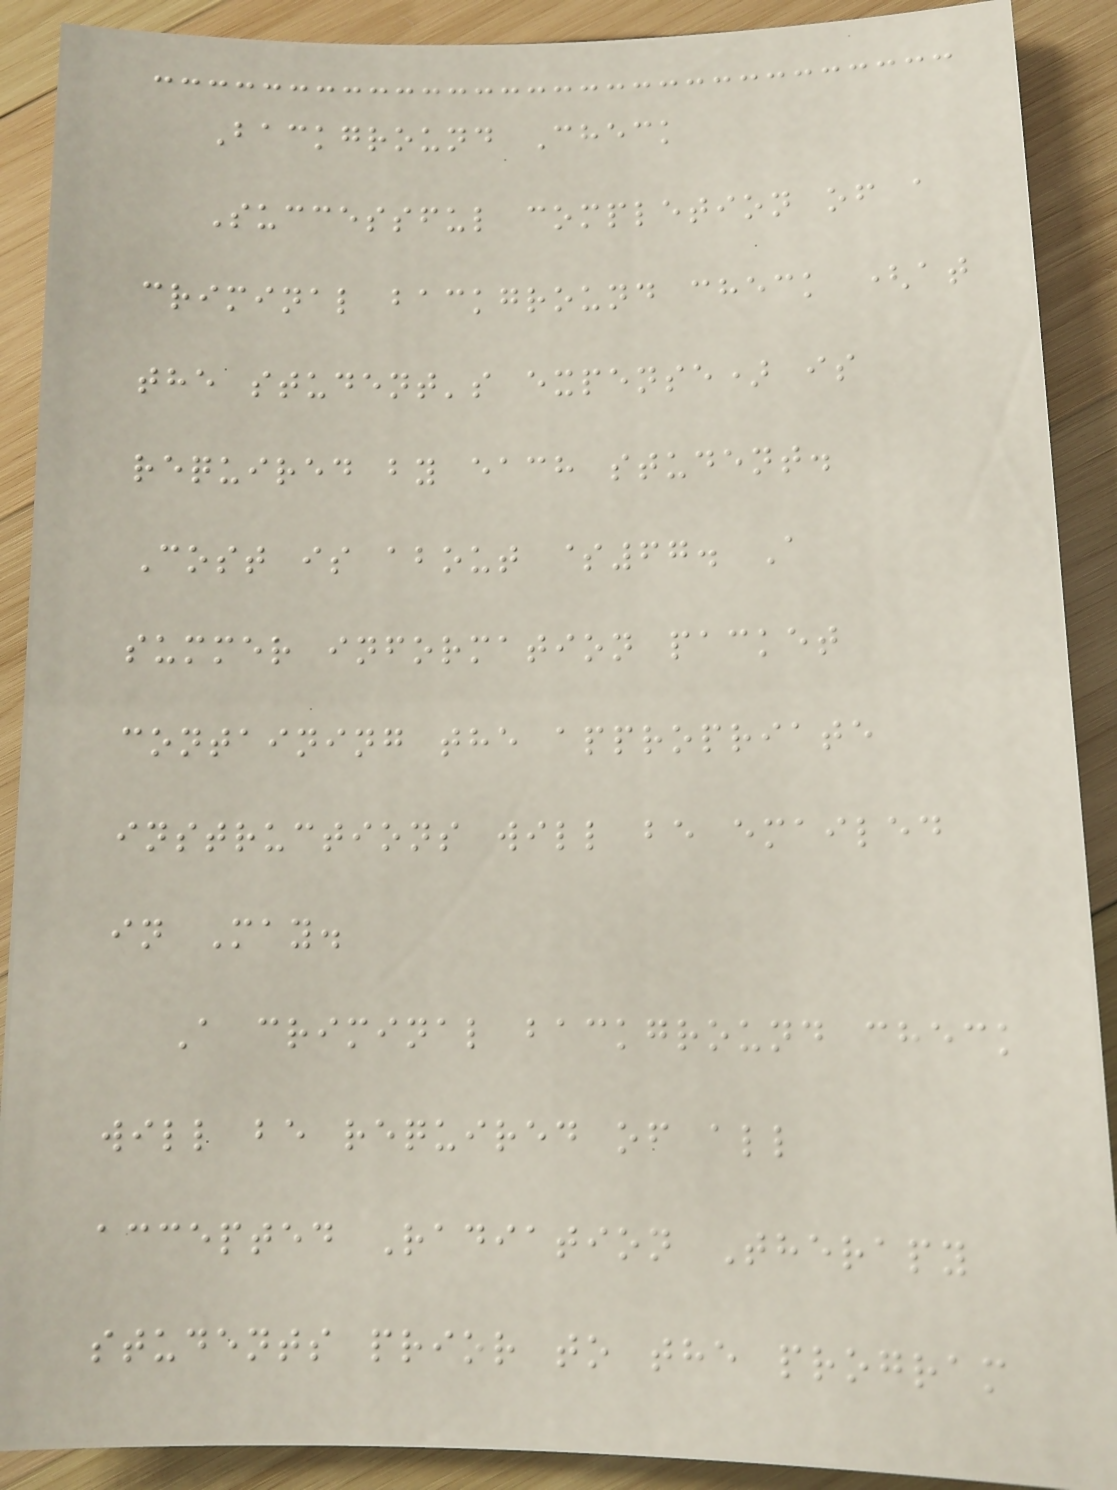Background Check
Successful completion of a
criminal background check (at
the student's expense) is
required by each student.
Cost is about $67. A
summer information packet
containing the appropriate
instructions will be emailed
in May.
A criminal background check
will be required of all
accepted Radiation Therapy
students prior to the program
